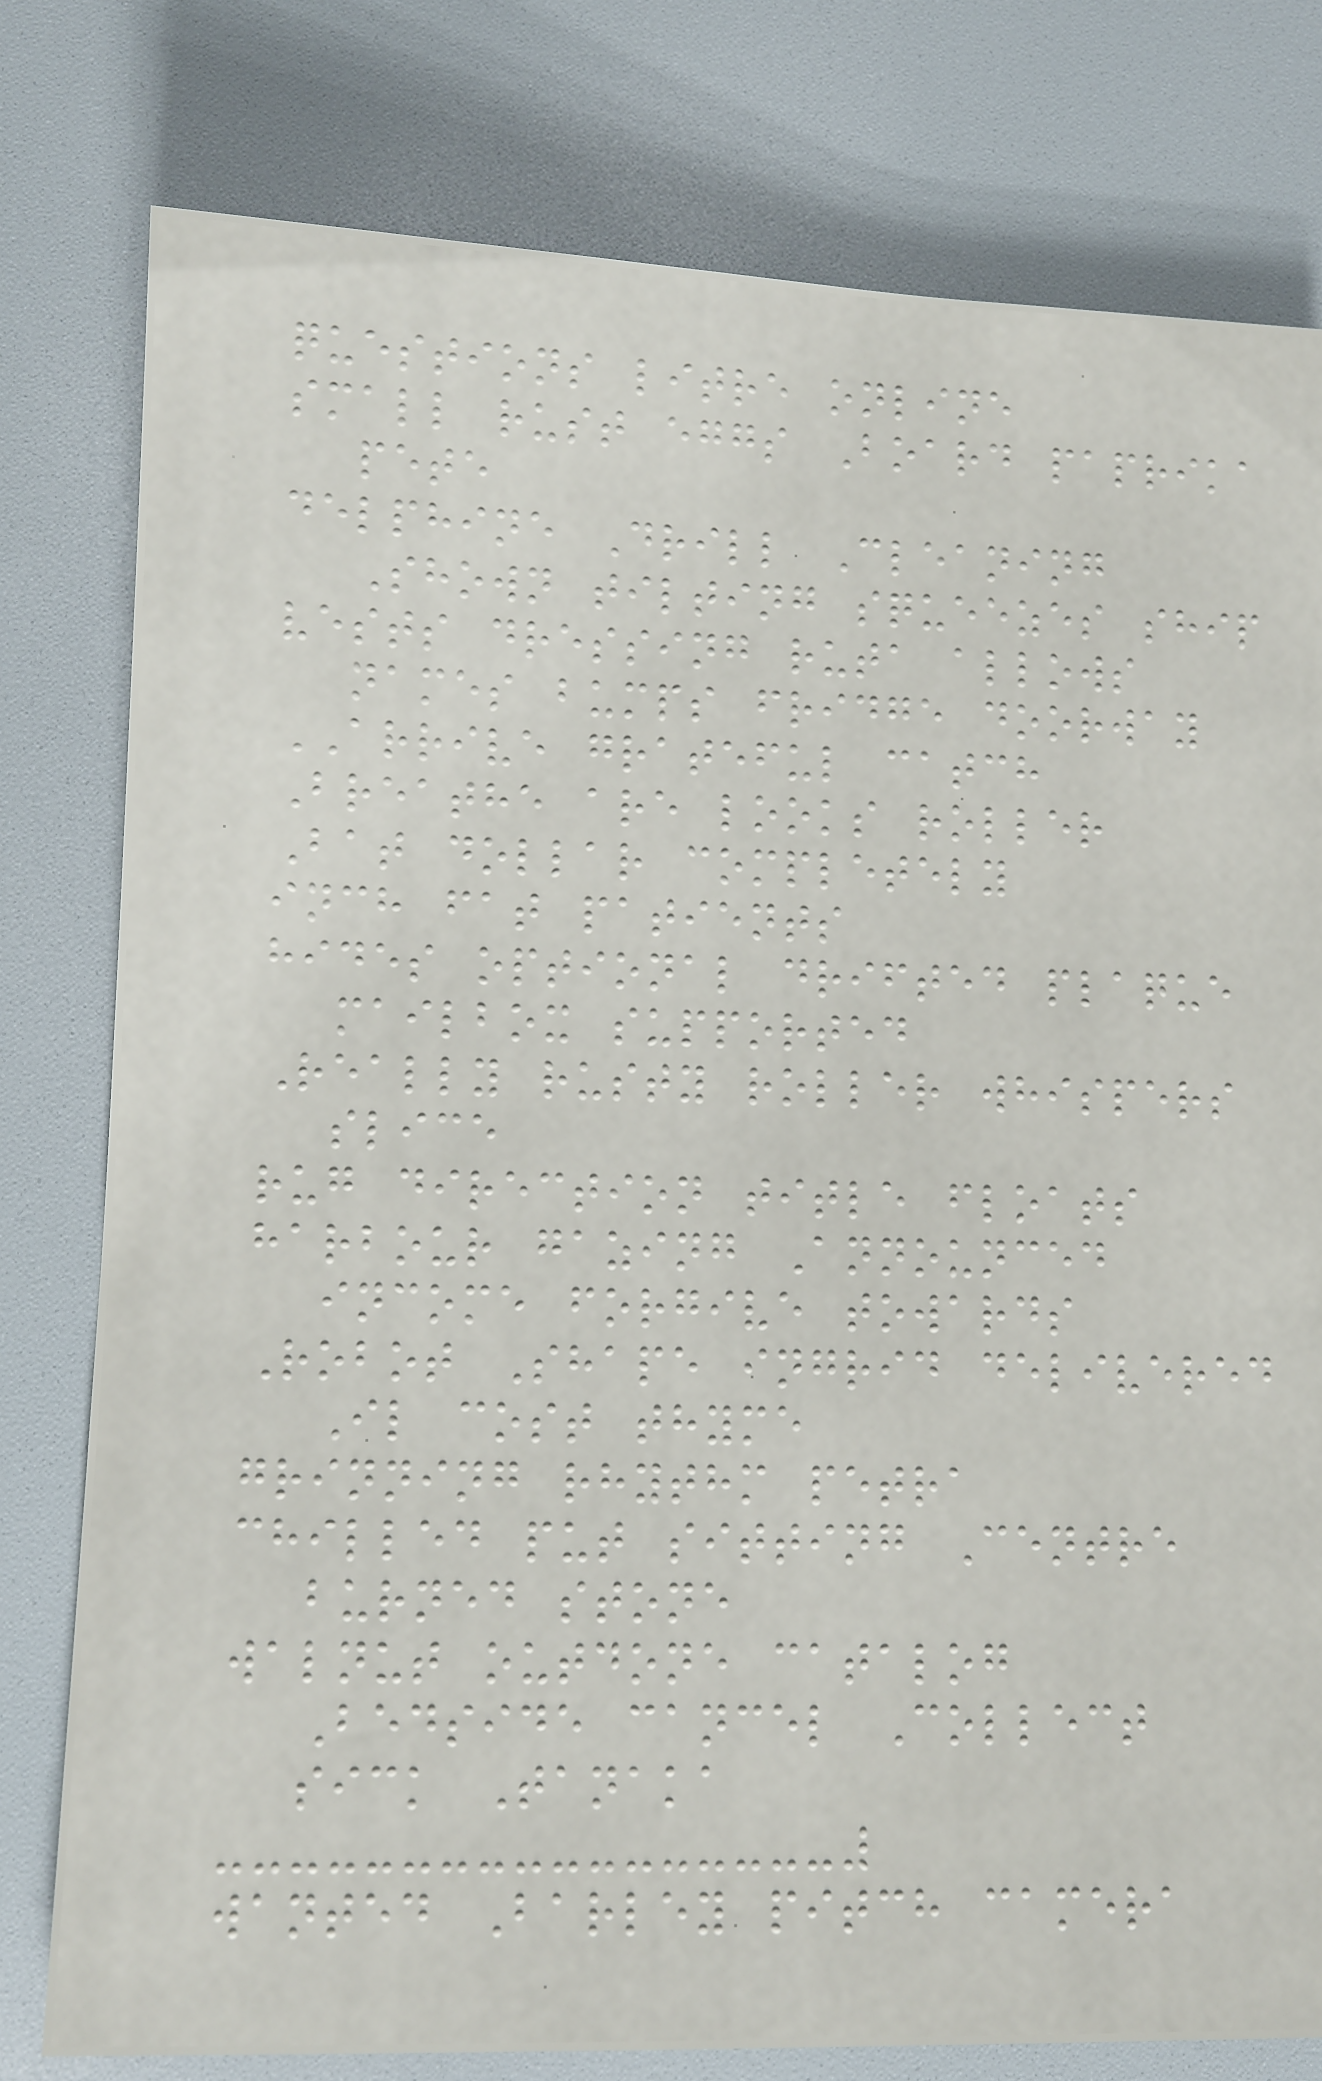questions litre online
small rust eggs Board paprika
pete
delphine Drill Cleaning
Shown tilting squeezes ship
vests dressing ruta allows
names bumps fridge doorway
ARRIVE grateful catch
Breathe are looks roller
Bat dollar completely
inch fat patients
hides optional drifted plaque
mailbox supported
Really rusty roller whispers
slice
rug direction title floats
harbour gazing Announced
income forgive towards
Robot Shape ingrid delivered
Il cost thyme
grinning rhythm petra
chilled put sitting Centre
burned stone
walnut outdone catalog
Bedside cancel Collect
sick Tanaka
wanted Barley pitch camera
